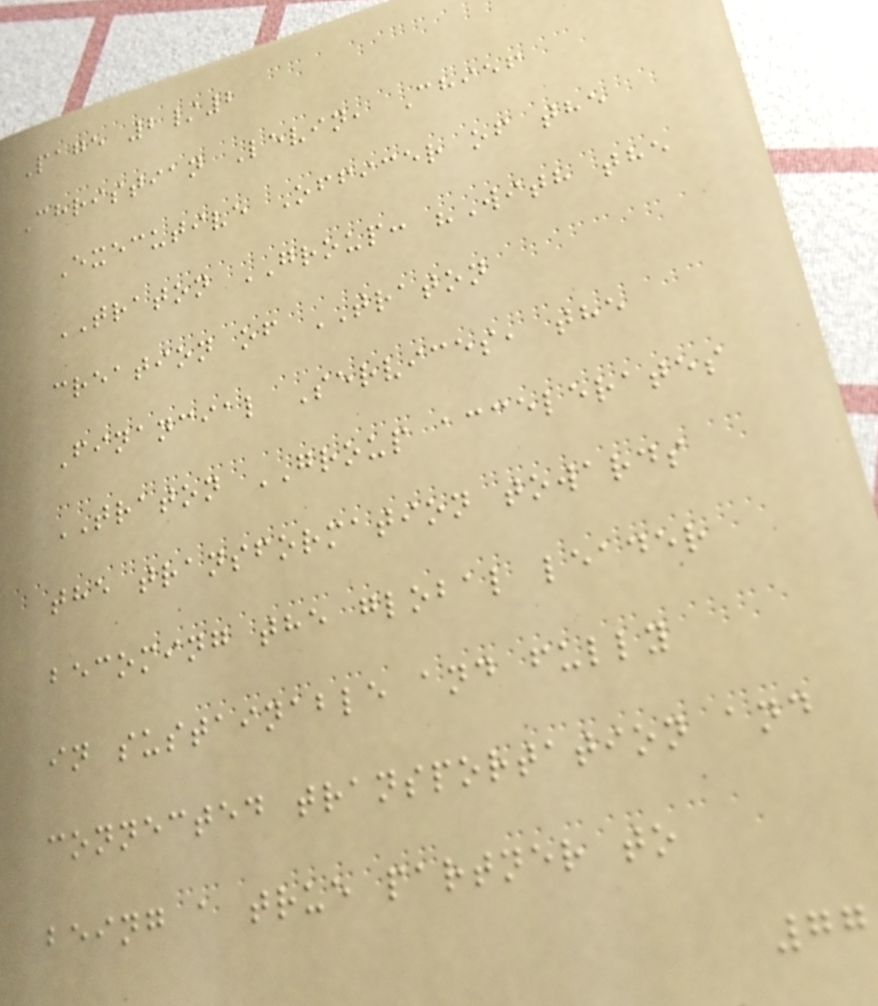Page 2/2
Christian Levin, Chief
Executive Officer of the
TRATON GROUP: "With the
creation of TRATON
Financial Services, the
TRATON GROUP accelerates
the transformation towards
becoming the global leader
in sustainable and fully
connected transportation and
being a true partner to
77
